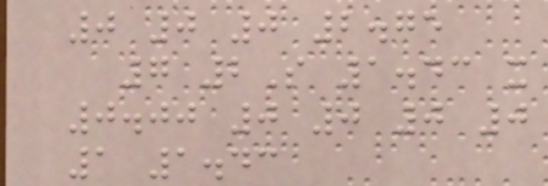0 0 0 2.75
7 2S 1.43 x
0.00 0 0 0 0
1 1.43
